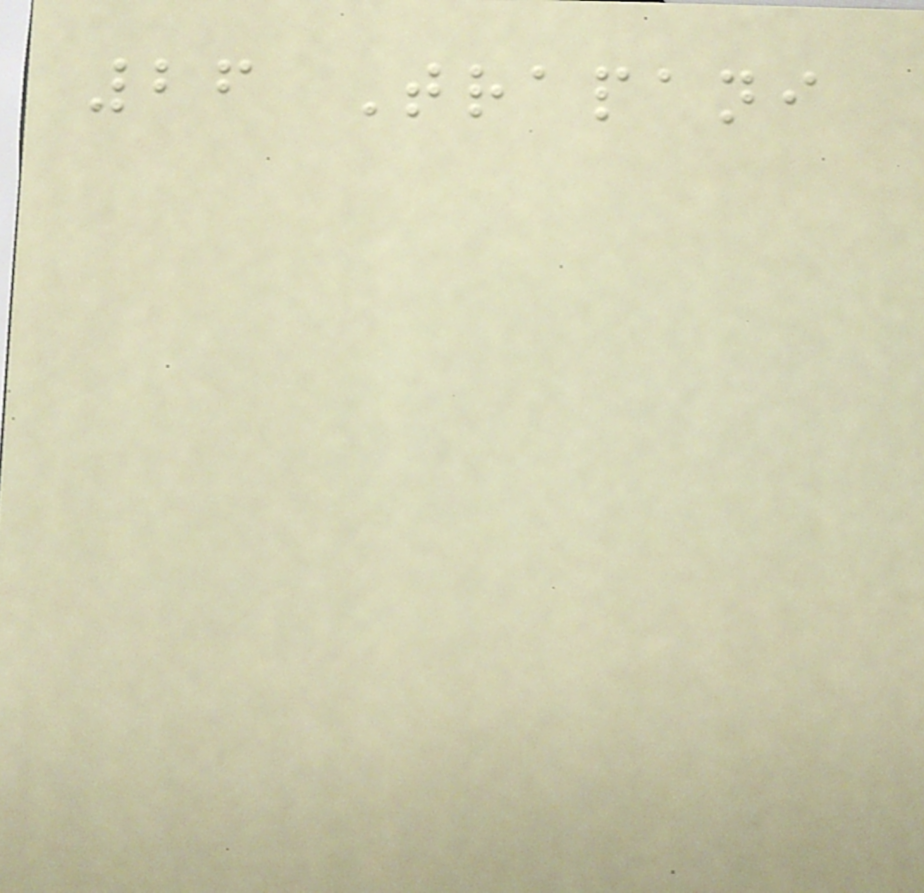26 Trapani
